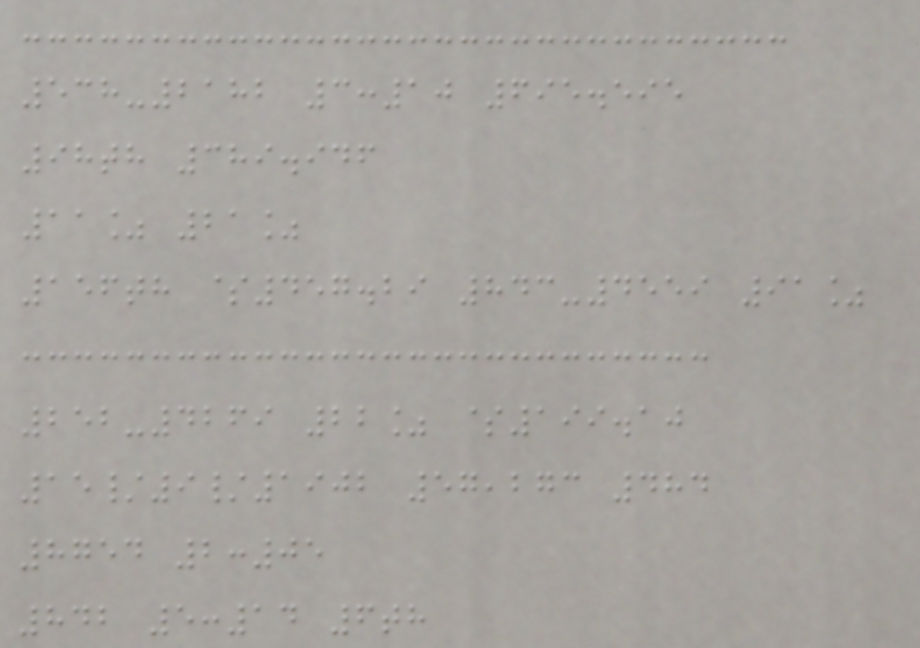538-2182 3:10 695.595
98th 389.946
11% 21%
156th $457.29 843-4559 91%
252-4269 22% $199.10
15/9/1902 57,273 484
8754 2:05
842 5:14 6th
